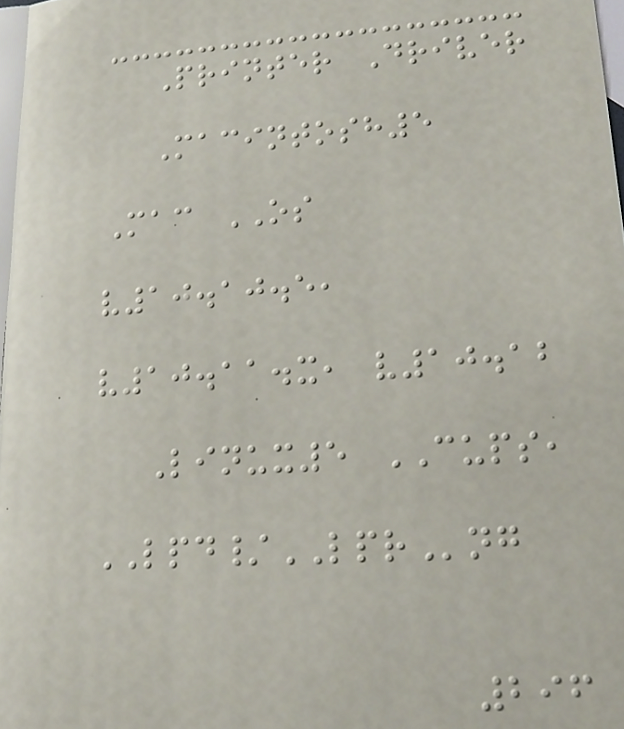Printer Driver
Macintosh5
Mac OS
v10.10.5,
v10.11.x, v10.12
Linux5 CUPS,
LPD/LPRng
296
